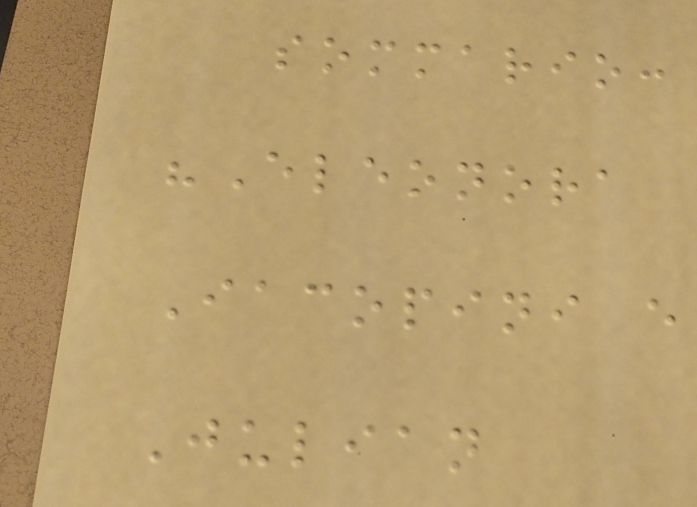sommario:
"Eleonora
Iacopini e
Julian
